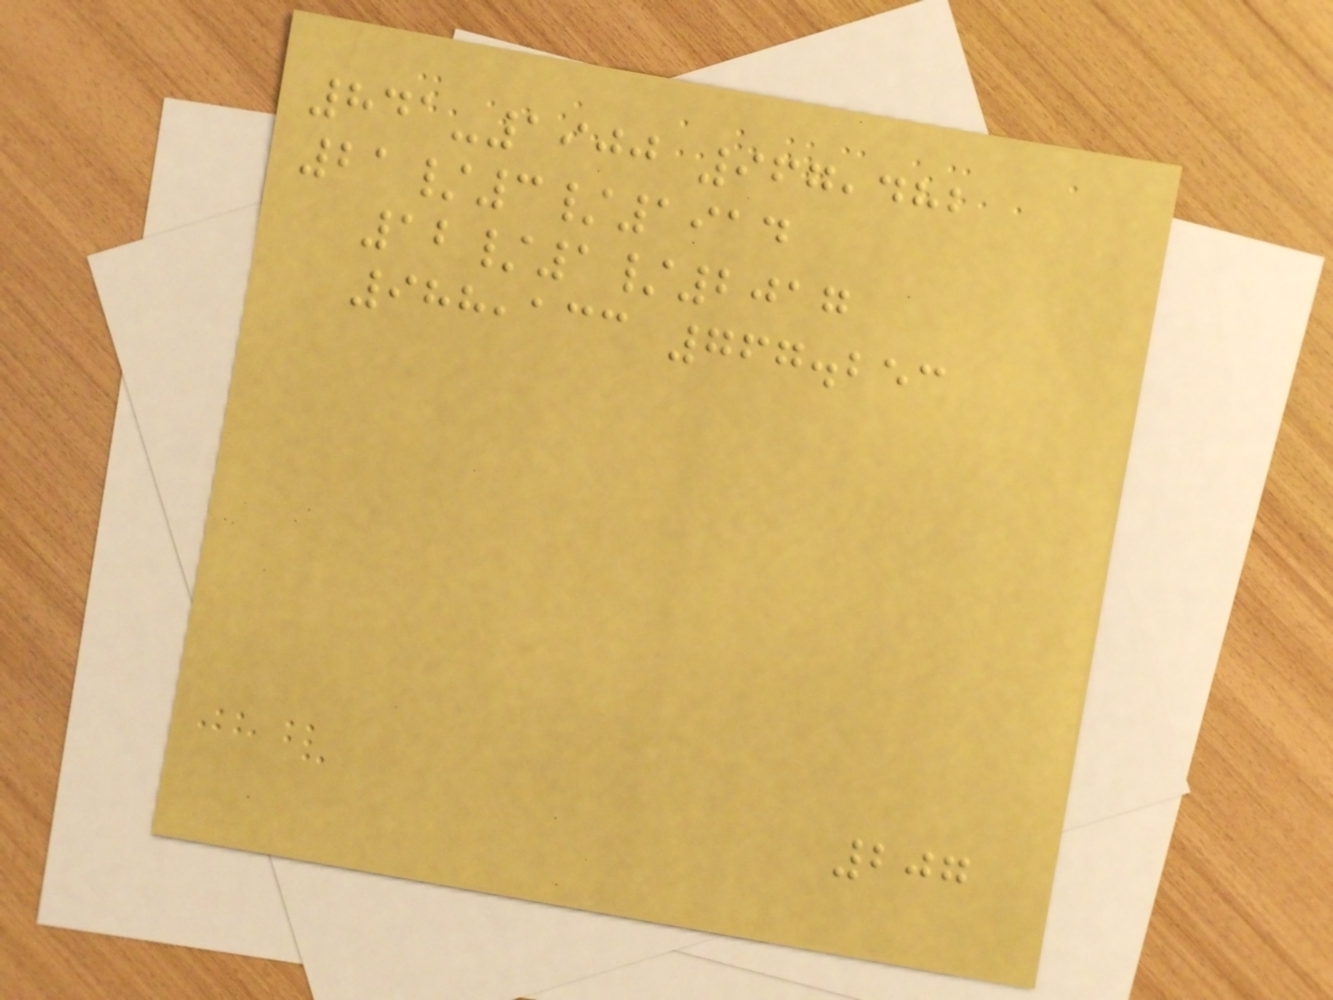841-1900 967,482
21/3/1914
12/1/2017
988,133 767.253
207
